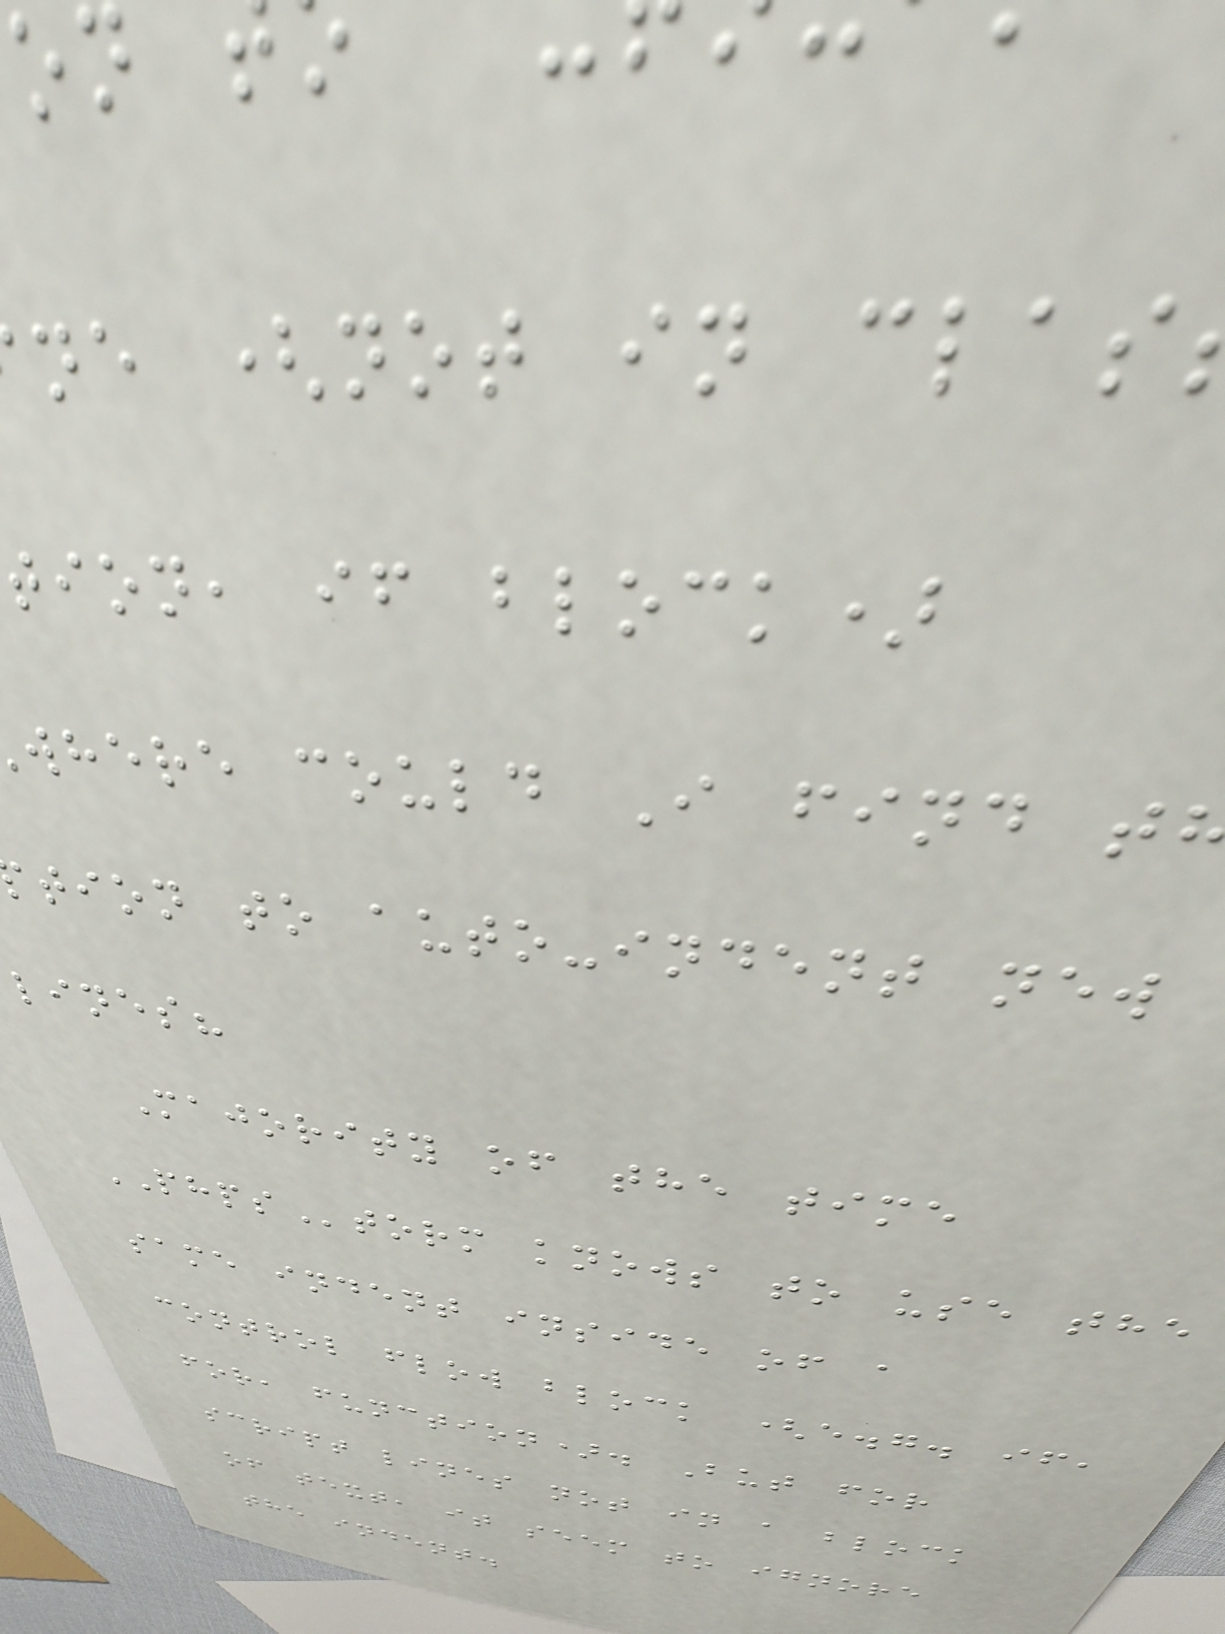ne (not in clas
tion, if block)
where could I find t
tion to auto-indent new
lines?
Majority of the time
PHPStorm knows to use the
same indent inside of a
control flow block (e.g. if,
for, function). But for
script lines not in a block
of text, it seem to ignore
the indent.
